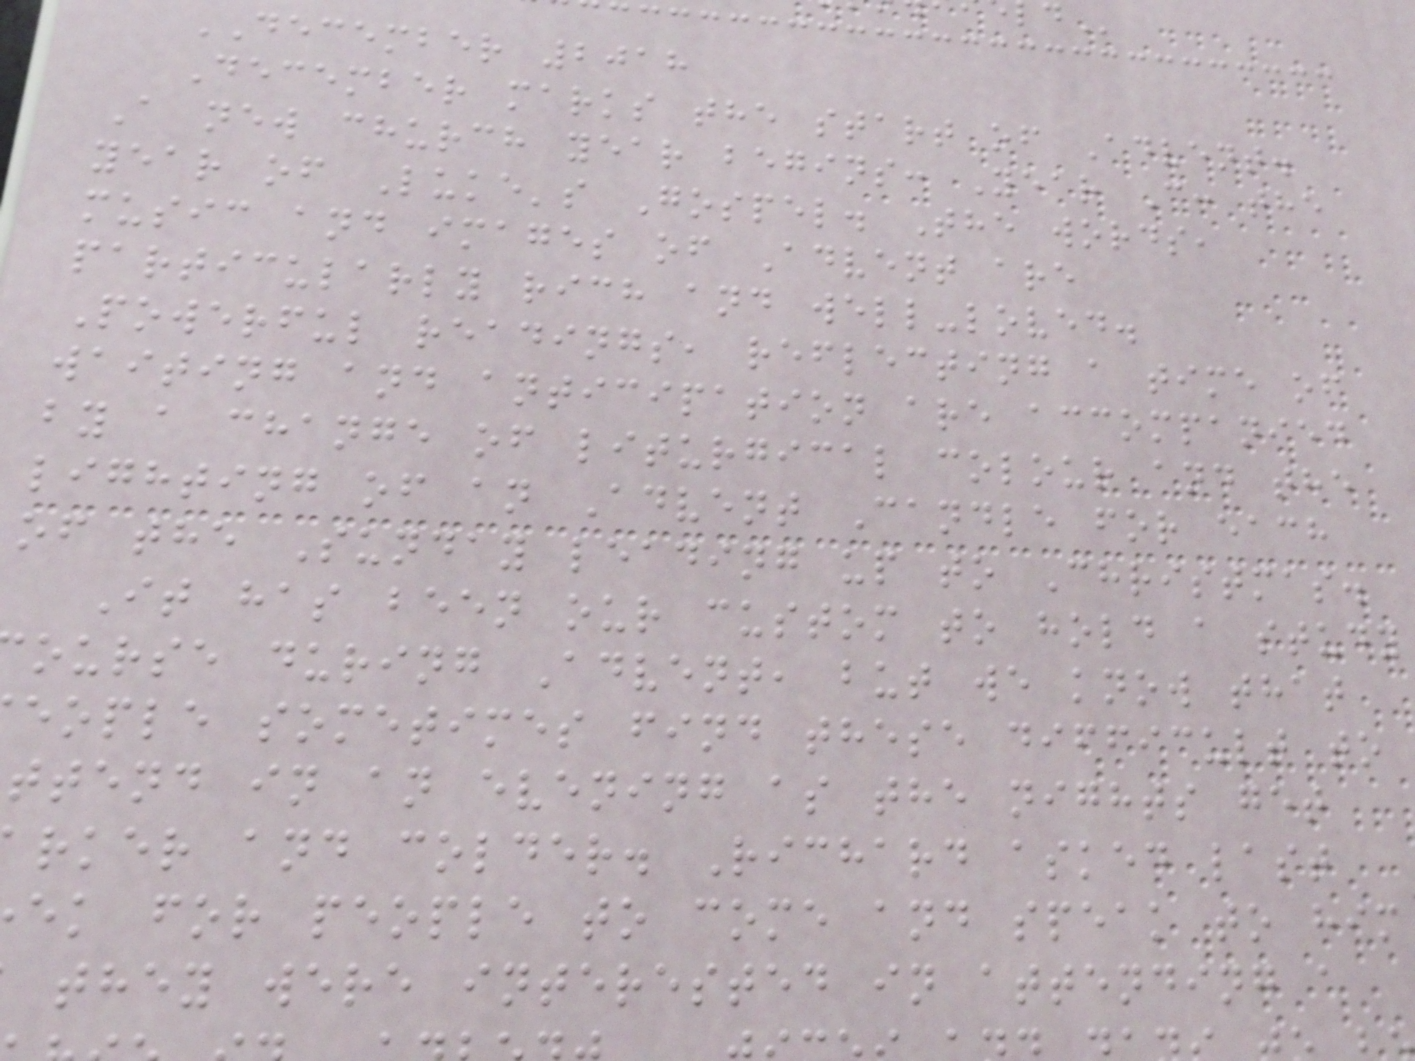DECEMBER 2018
December marks the start of Advent.
A new church year begins: Year C: the
year of Luke's Gospel. The words,
music and images of Advent are
particularly rich and well-loved.
Powerful readings, reflecting a time of
waiting and anticipation are accompanied
by a change of liturgical colour and the
lighting of an Advent Candle for each
of the Sunday leading up to Christmas.
It has been our custom to hold a study
ourse during Advent, but we know that
eople sometimes find these difficult to
ttend in an evening as the nights get
rker and colder. Richard asked last
ek for people to come and speak to him
they were interested in attending a
